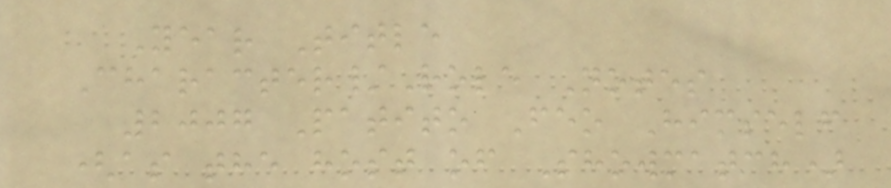Year Title
Character/Role Notes
2007 Patito Feo Himself
(as the host of Showmatch)
